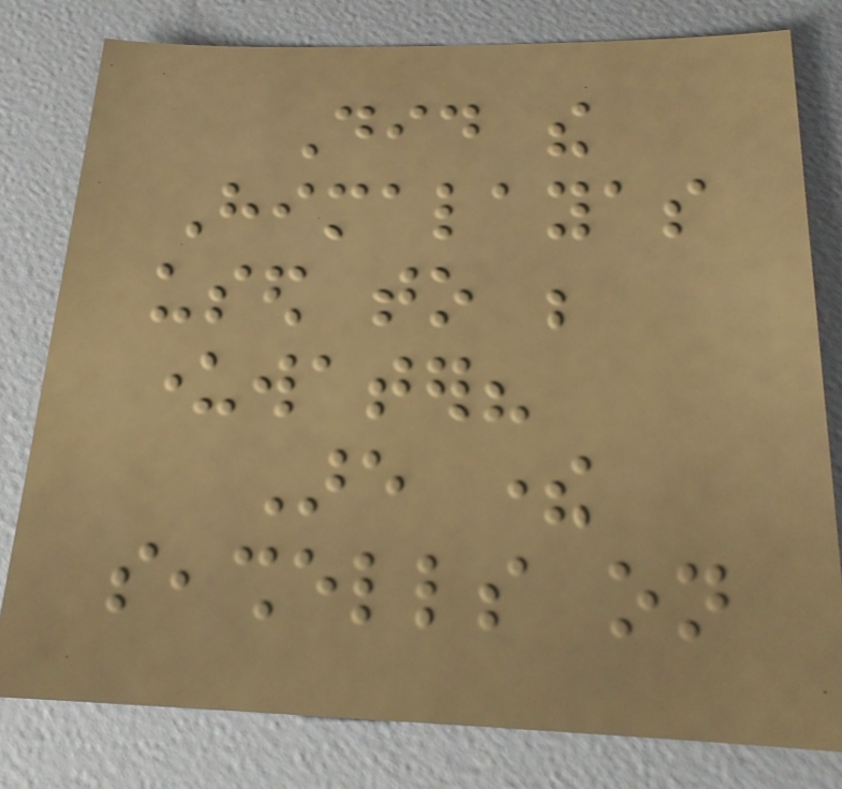Did the
Himalayas
used to be
underwater?
Are there
seashells on
